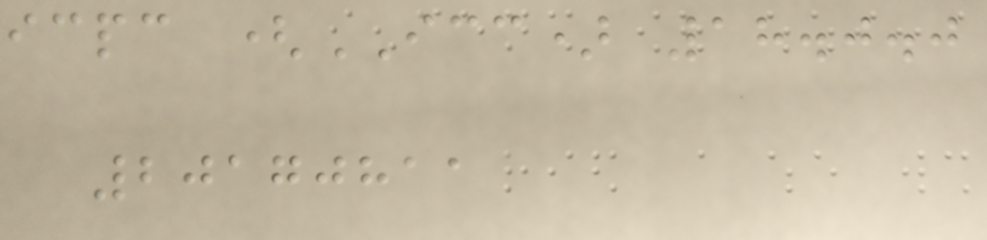icpc (ICC) 18.0.0
20170811
